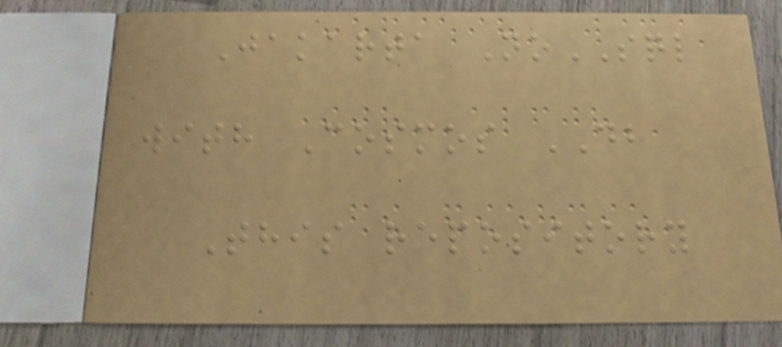Jakarta NoSQL
with Cosmos DB
This repository
